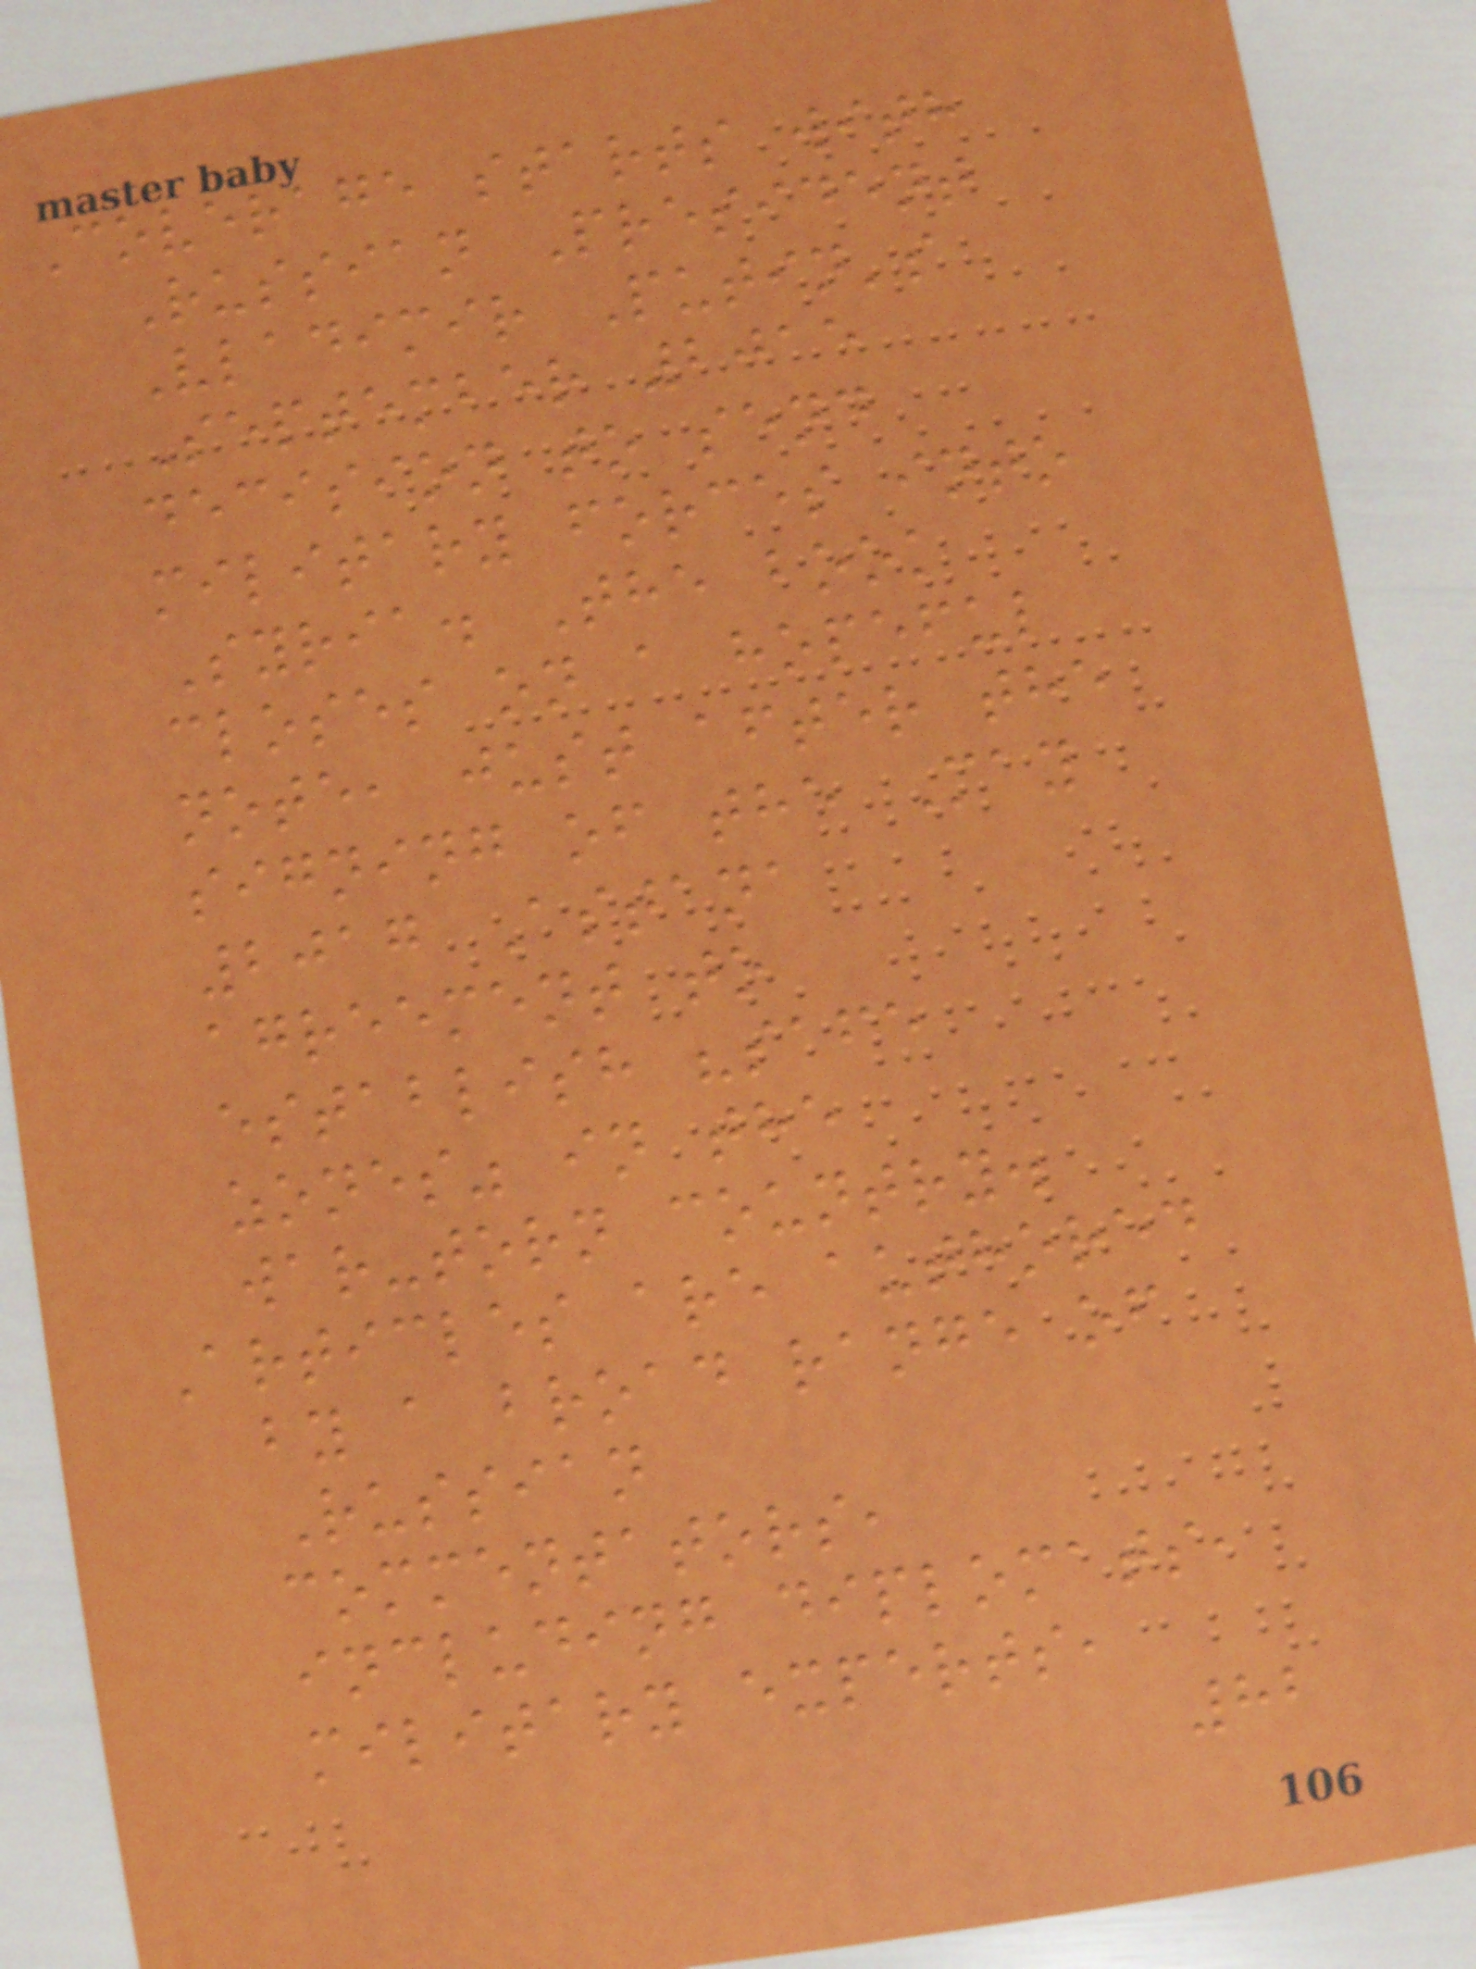Coverage starts with
Russian President
Vladimir Putin's
September 2015
decision to send
military forces into
Syria. The book
closes on a hopeful
note, just after the
signing of the May
2017 Astana
agreement to
establish "safe
zones" in the
war-torn country.
Articles are authored
by a broad range of
Russian
commentators,
including diplomats,
military experts,
82
